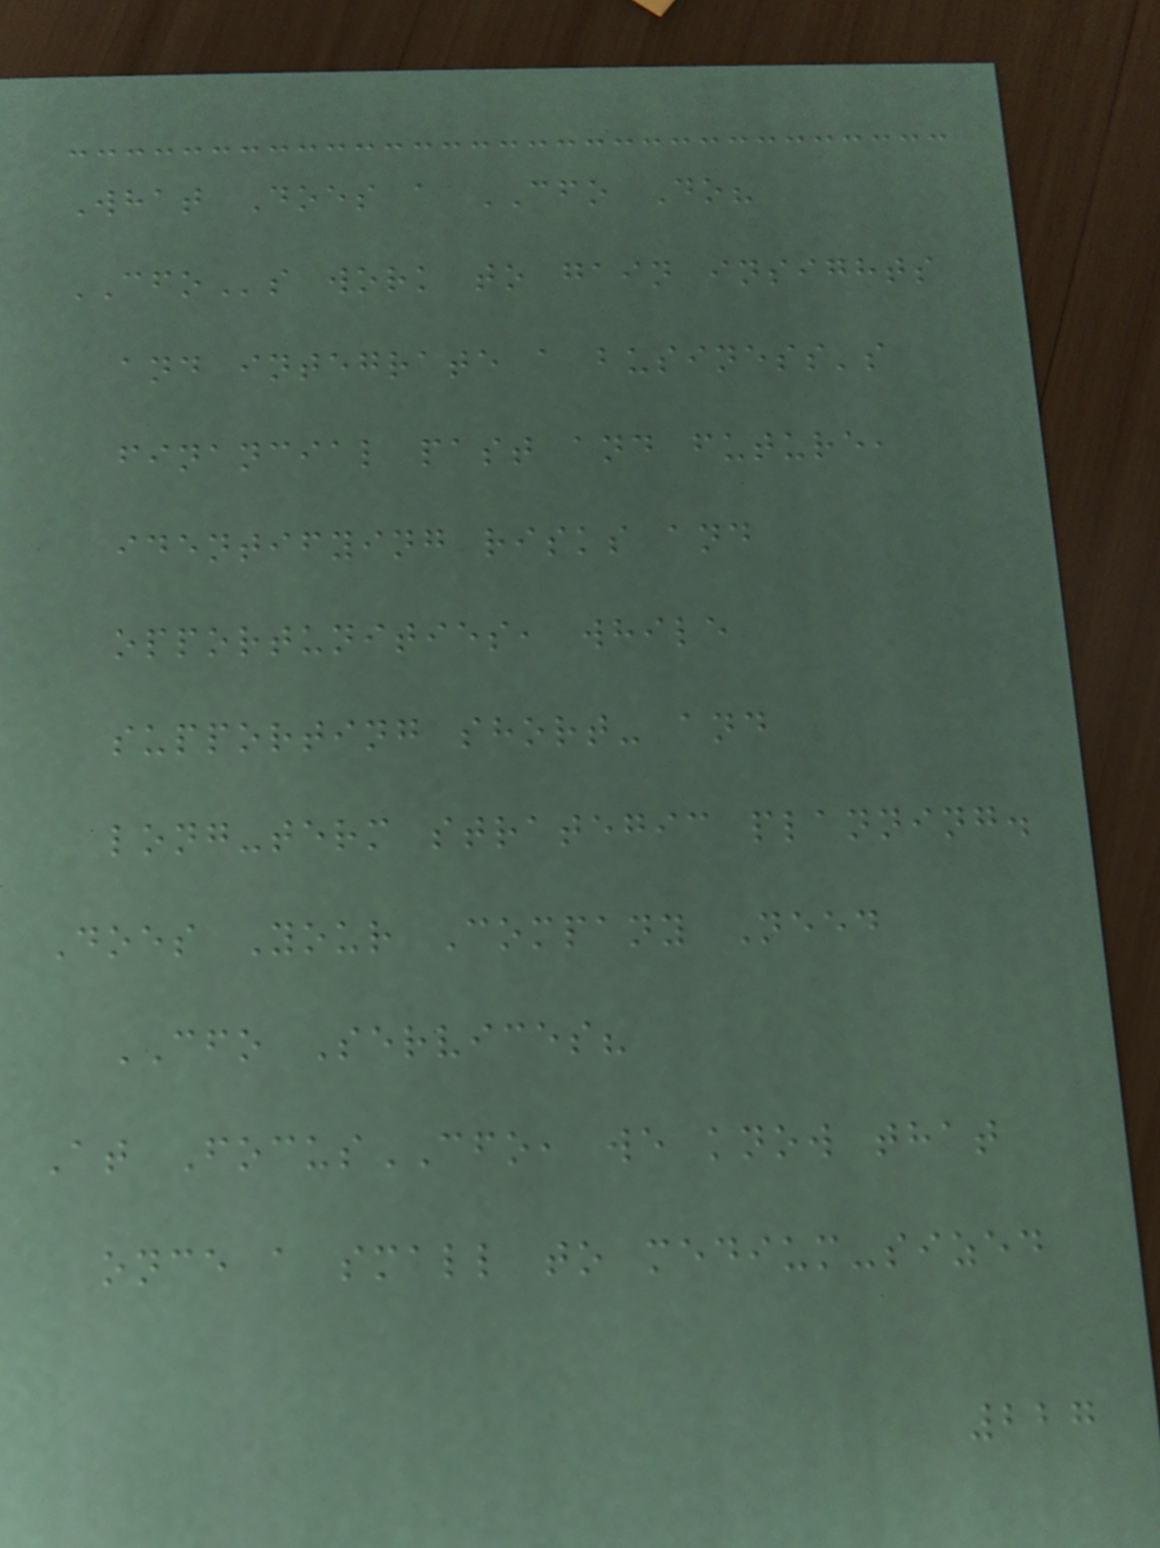What Does a CFO Do?
CFOs work to gain insights
and integrate a business's
financial past and future,
identifying risks and
opportunities, while
supporting short- and
long-term strategic planning.
Does Your Company Need
CFO Services?
At FocusCFO, we know that
once a small to medium-sized
227
